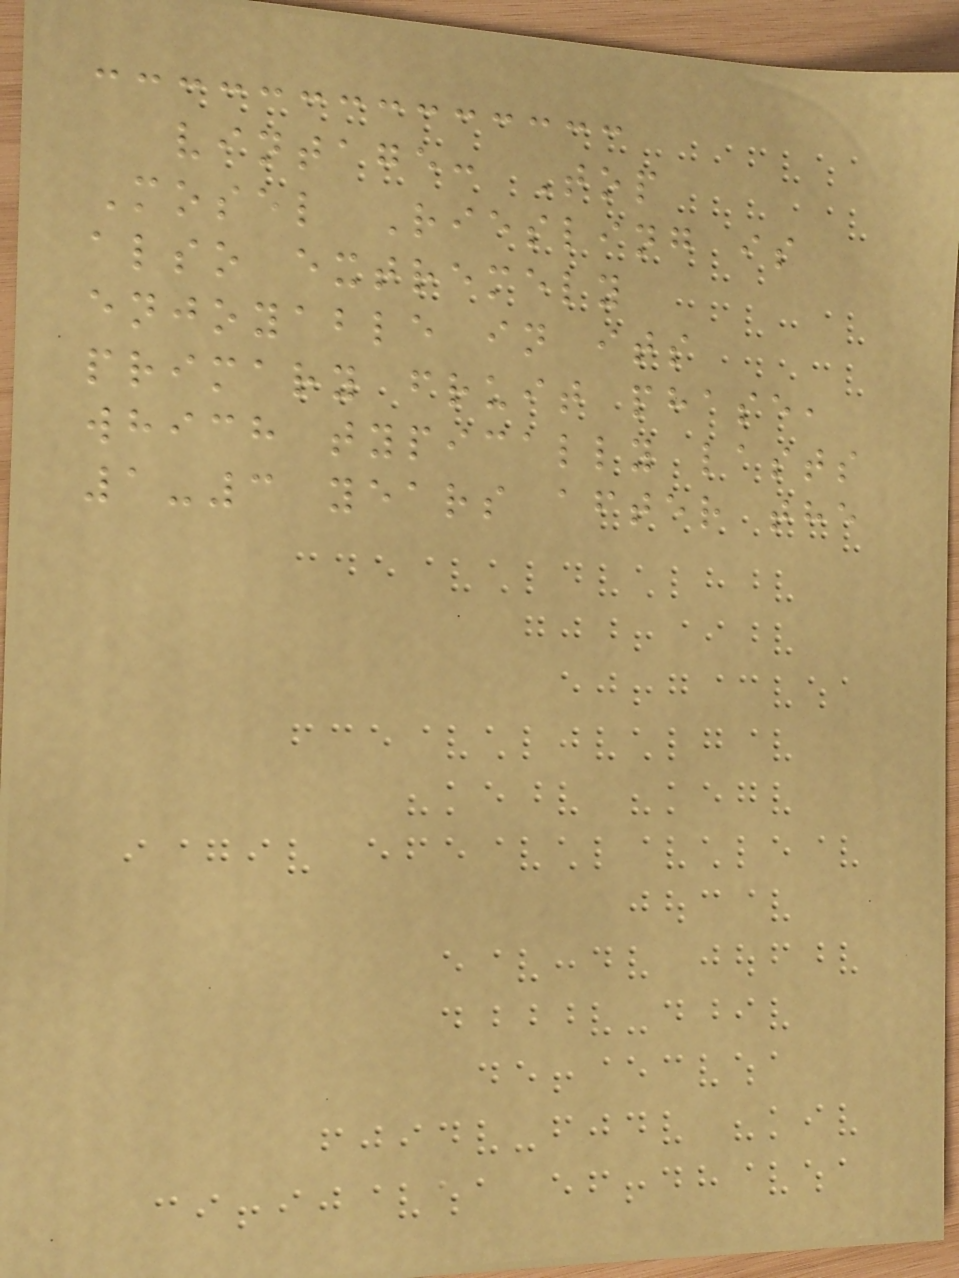vintage: Top
Mosel Riesling is
also extremely
enjoyable in its
primary fruit phase,
which typically lasts
1-3 years after the
